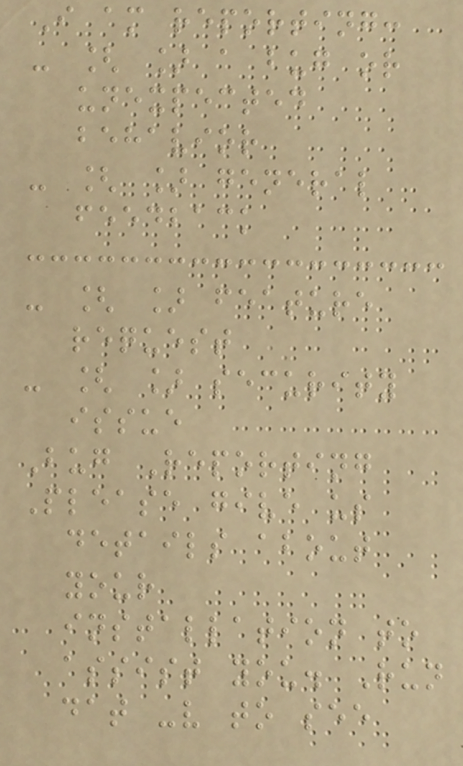I am reporting:
- [ ] a bug or
unexpected
behavior
- [ ] general
feedback
- [ ] feature
request
- [ ] security
issue
Bug Reporting
Please give us
details about
your
installation to
assist you. Run
dat -v to see
